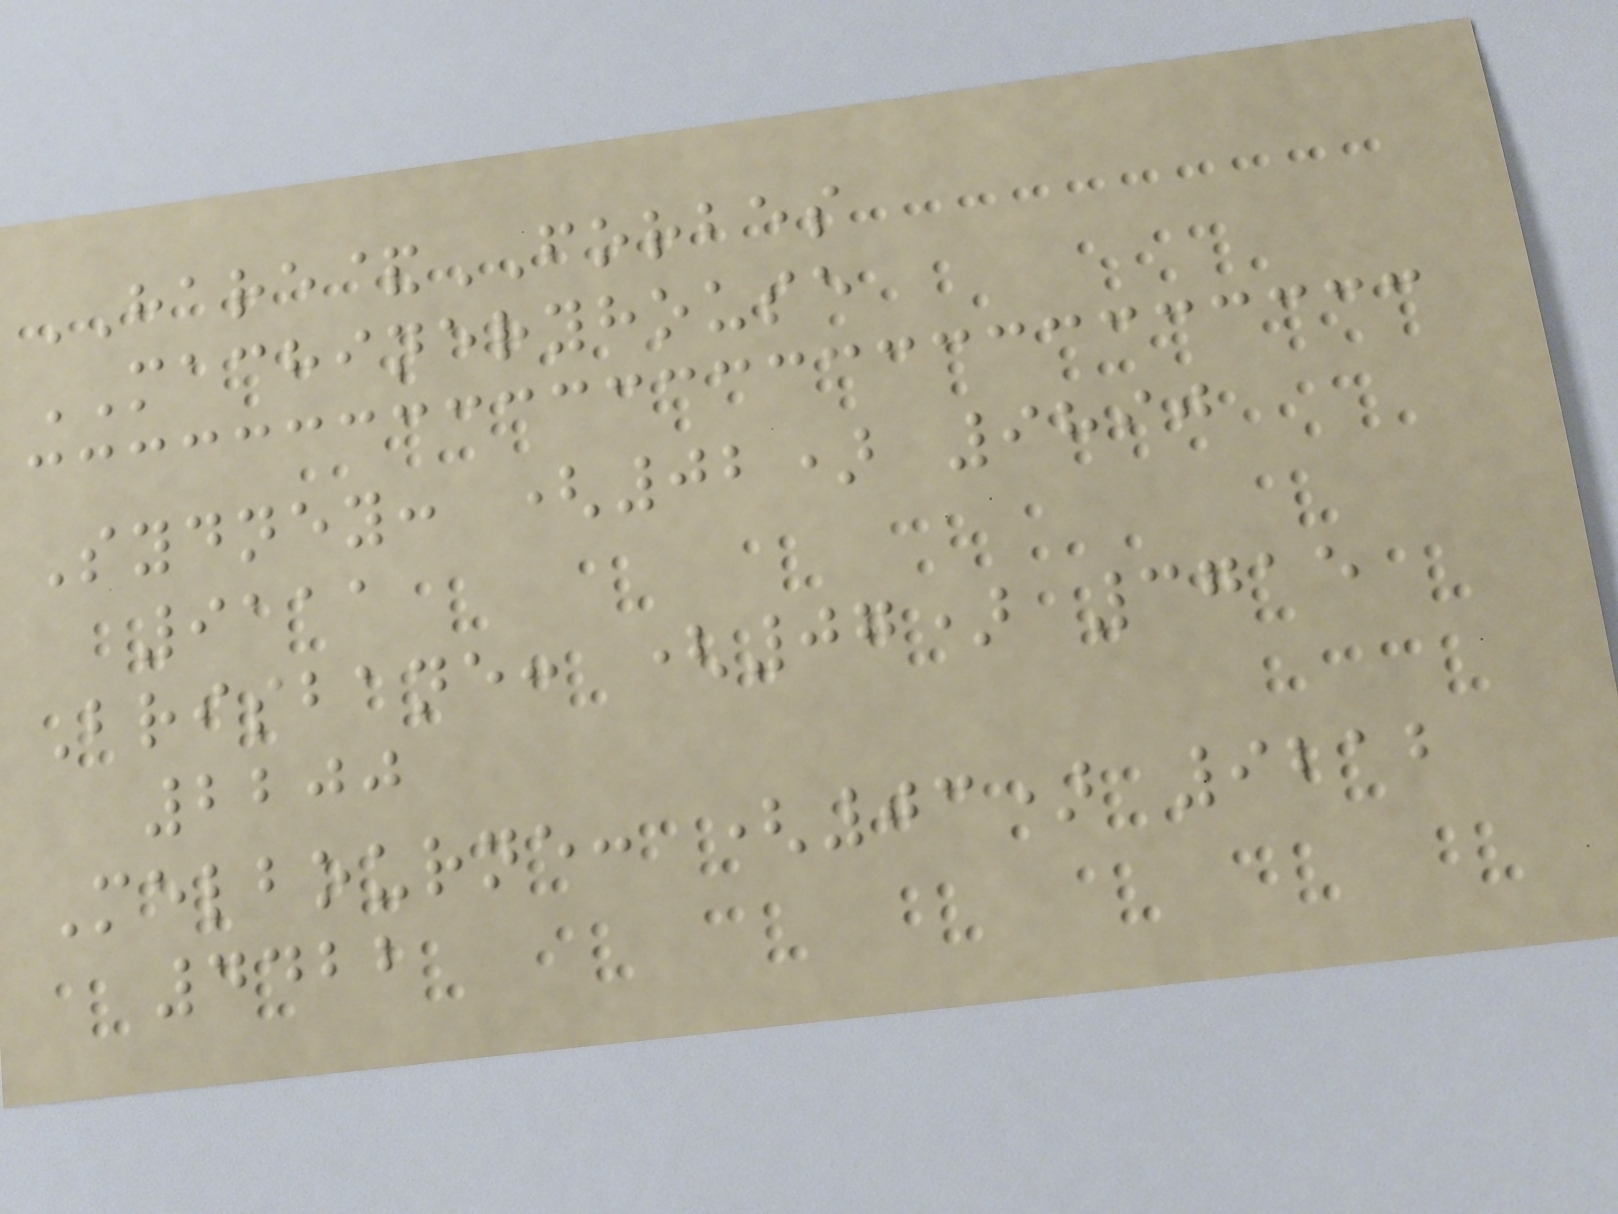HARE&FORBES
MACHINERYHOUSE
Sydney: (02) 9890
9111
Brisbane: (07) 3715
2200
Melbourne: (03) 9212
4422
